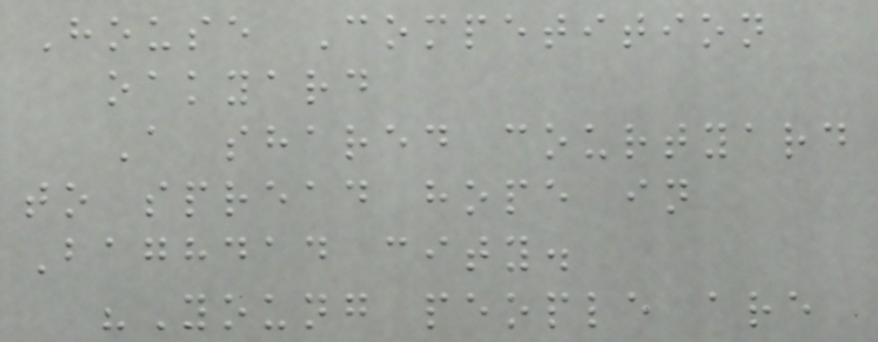House Competition
oakyard
A shared courtyard
to spread hope in
Baghdad city.
"Young people are
